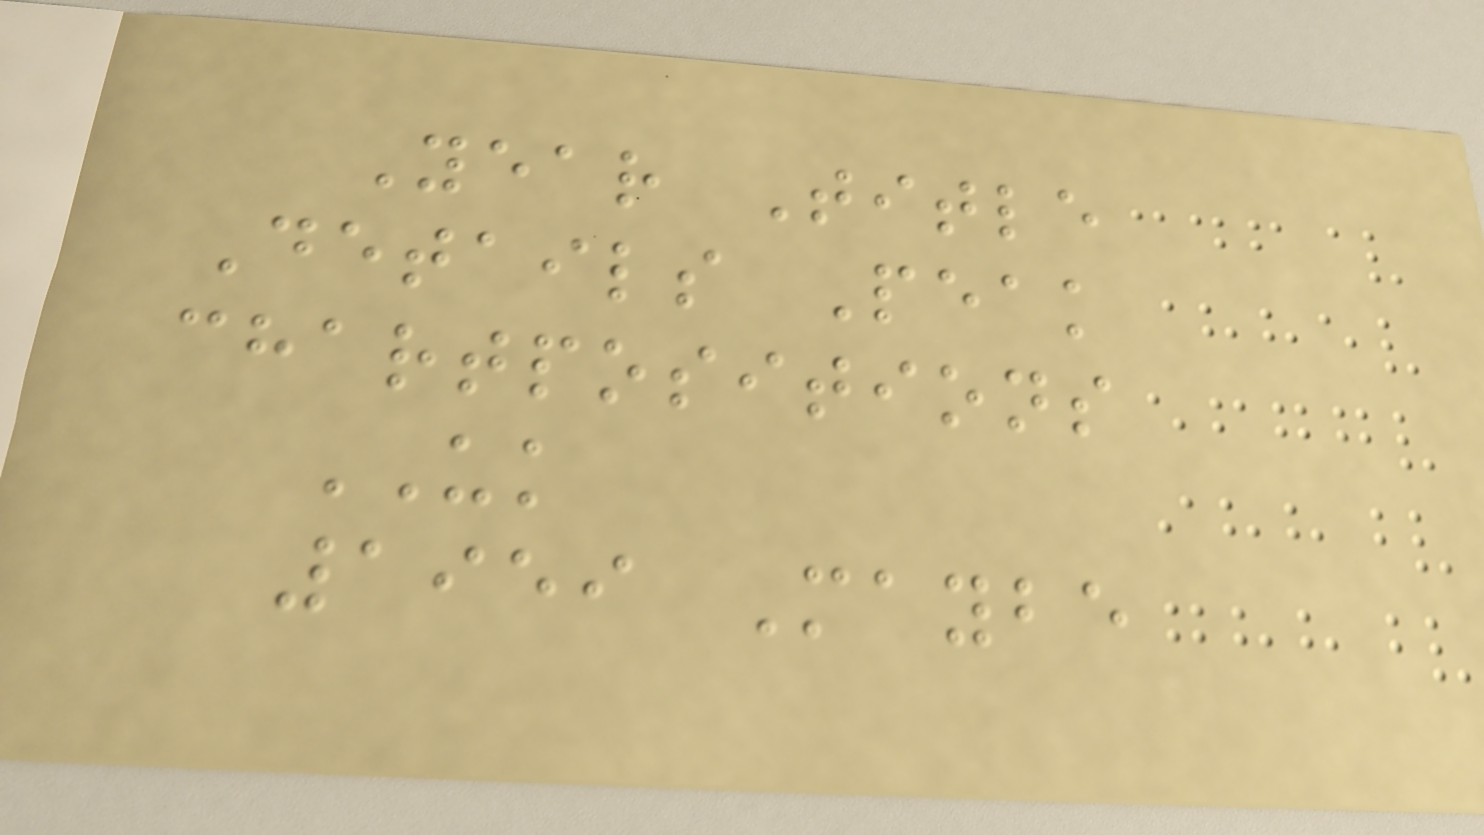Year Title
Details Peak
chartpositions
UK
1959 Maybe
